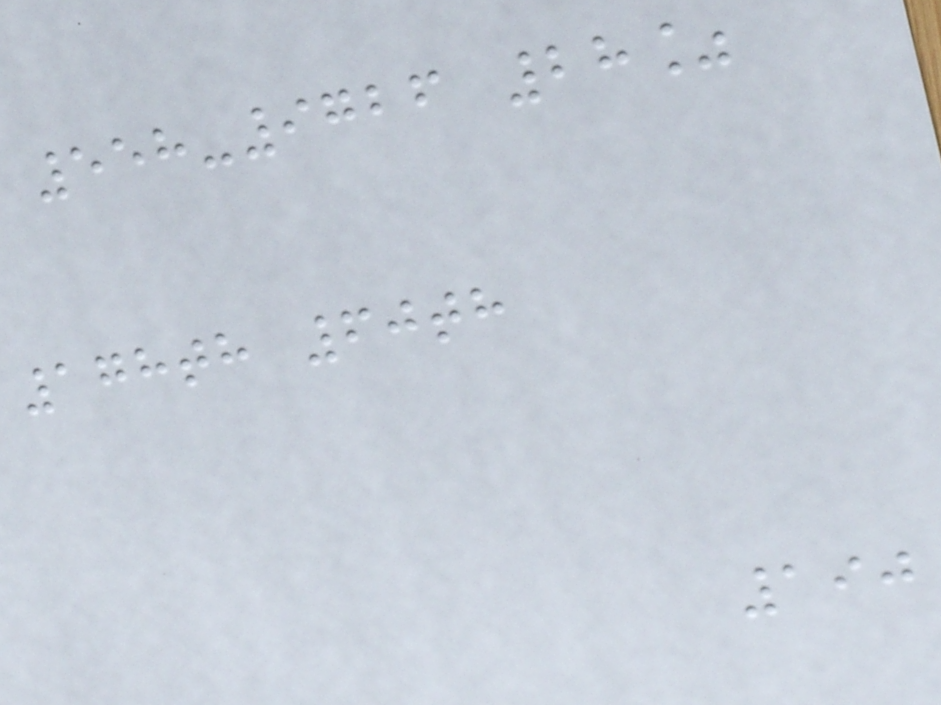558-9726 28%
178th 60th
190
